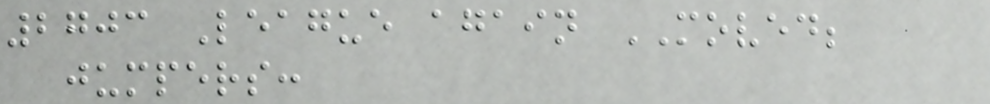2703 League again MOVED;
jumpers:
